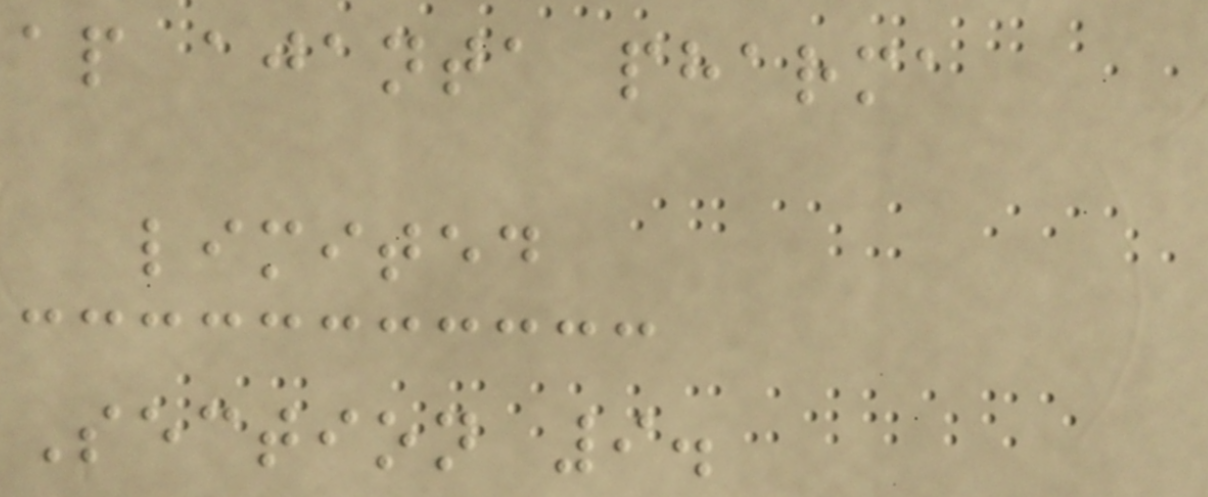ap ajanta pharma
limited
Section 9.
